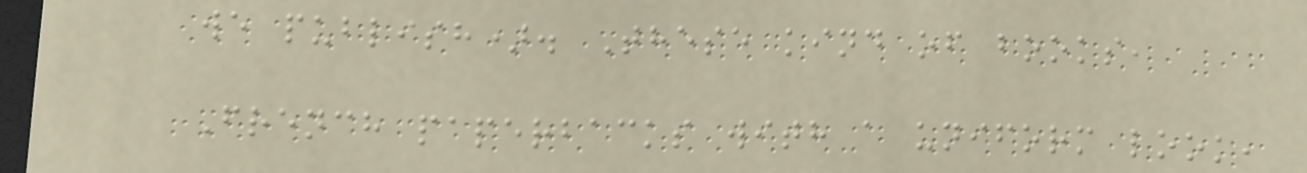we publish). These kind of books,
French paperbacks with a uniform look,
